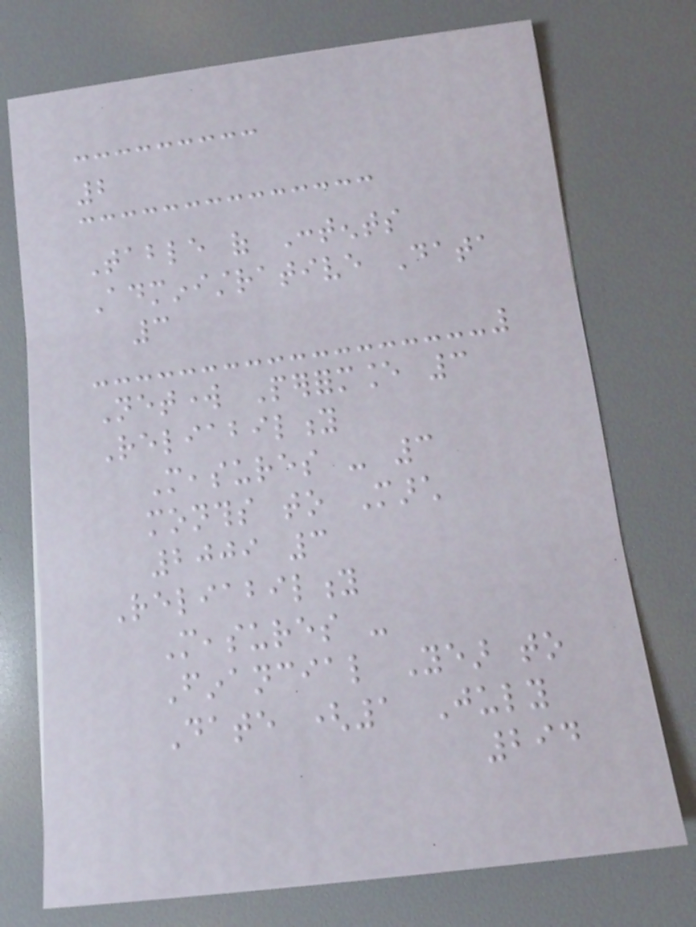2
Table of Contents
Administrative Data
3
Network Performance 3
Reliability
Measures - 3
months to March
2009 3
Reliability
Measures -
Financial Year to
Date (1 July
294
